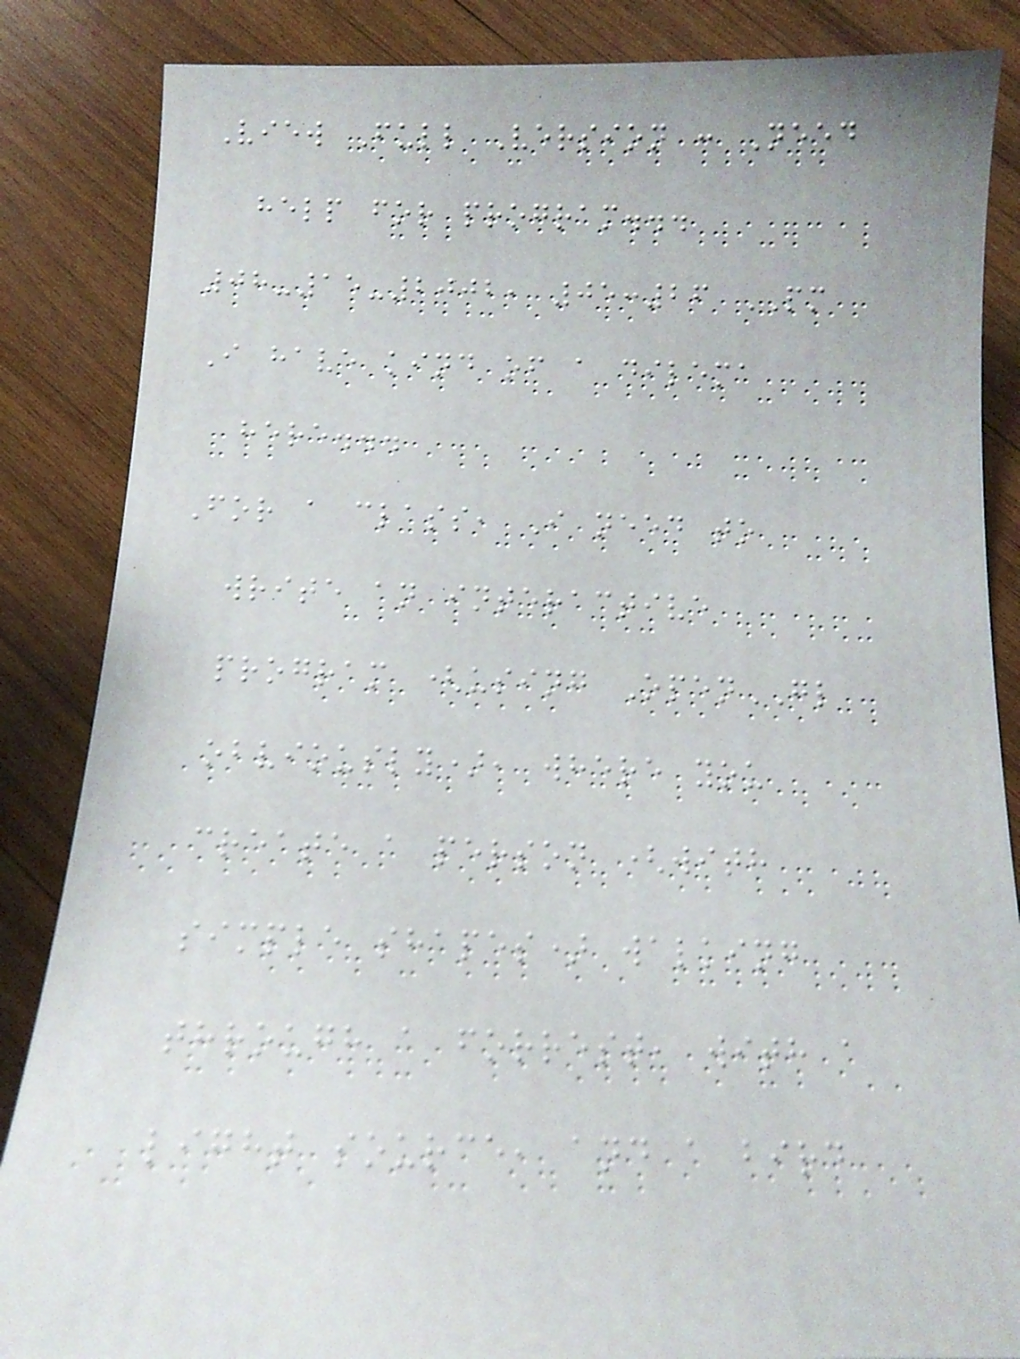View Full Version : Need
help for program...
08-15-2002, 05:26 PM
I have kind of a dilema
here...
For a class, I need to
write an interactive
program (using OpenGL
obviously), where you
create a person (with
simple shapes) walking
through a forrest, with a
light source, and a bird
